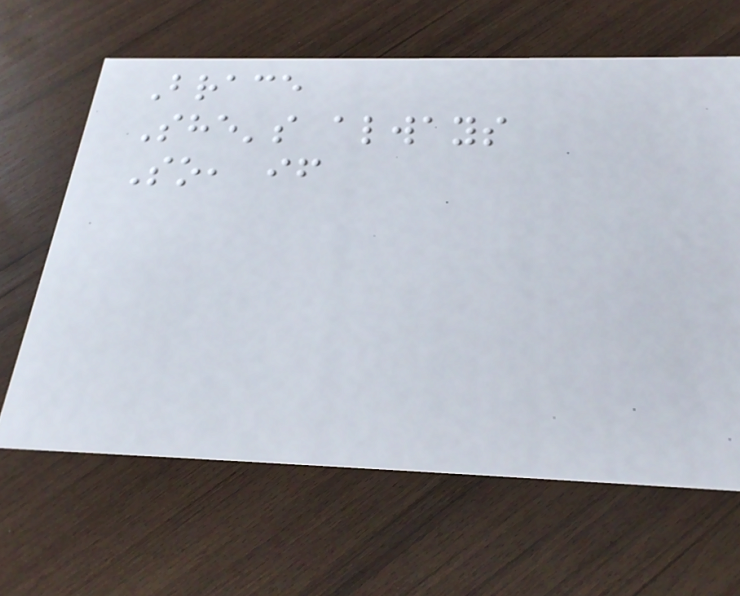Brace
She's always
So, if
